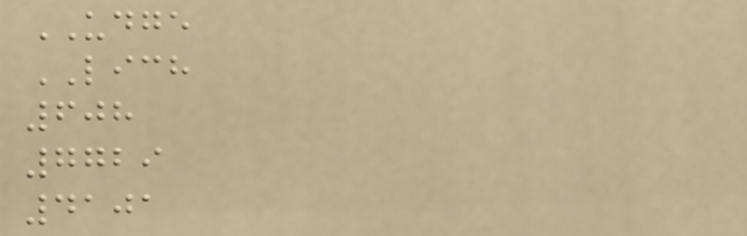UDGE
LICH
608
7729
4101
